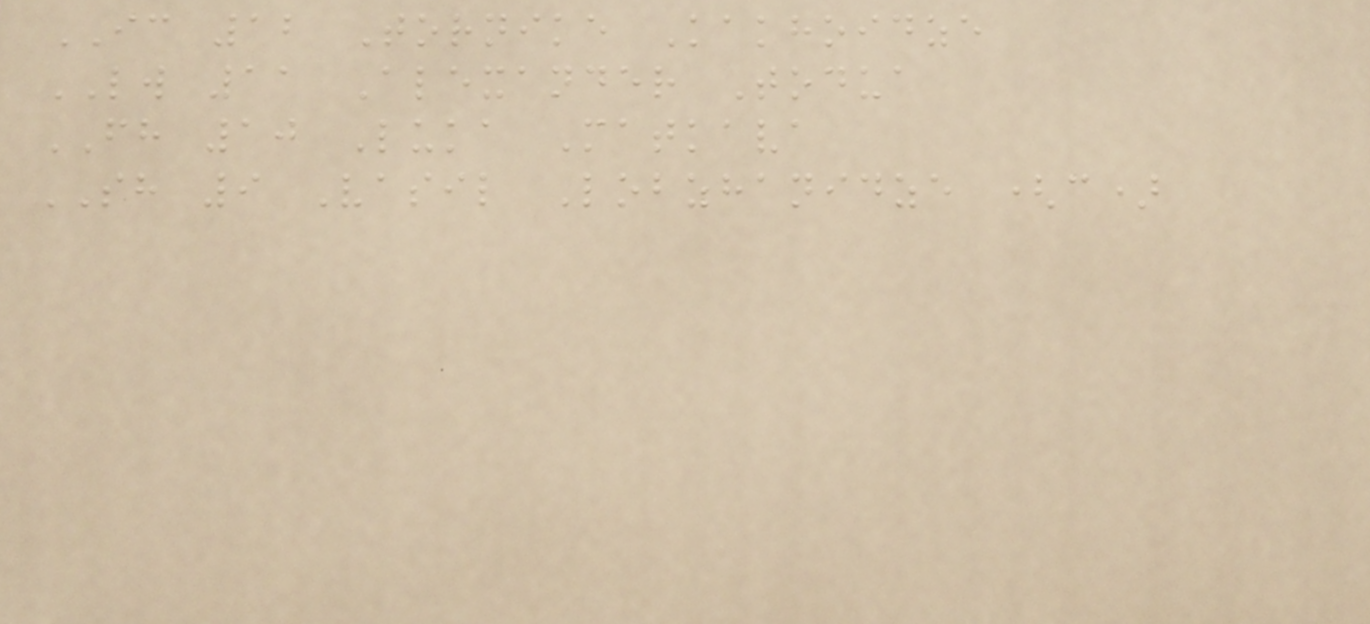IC 12 Tornike Kakhoidze
LW 11 Alexander Todua
FH 10 Luka Matkava
SH 9 Vasil Lobzhanidze (c)
